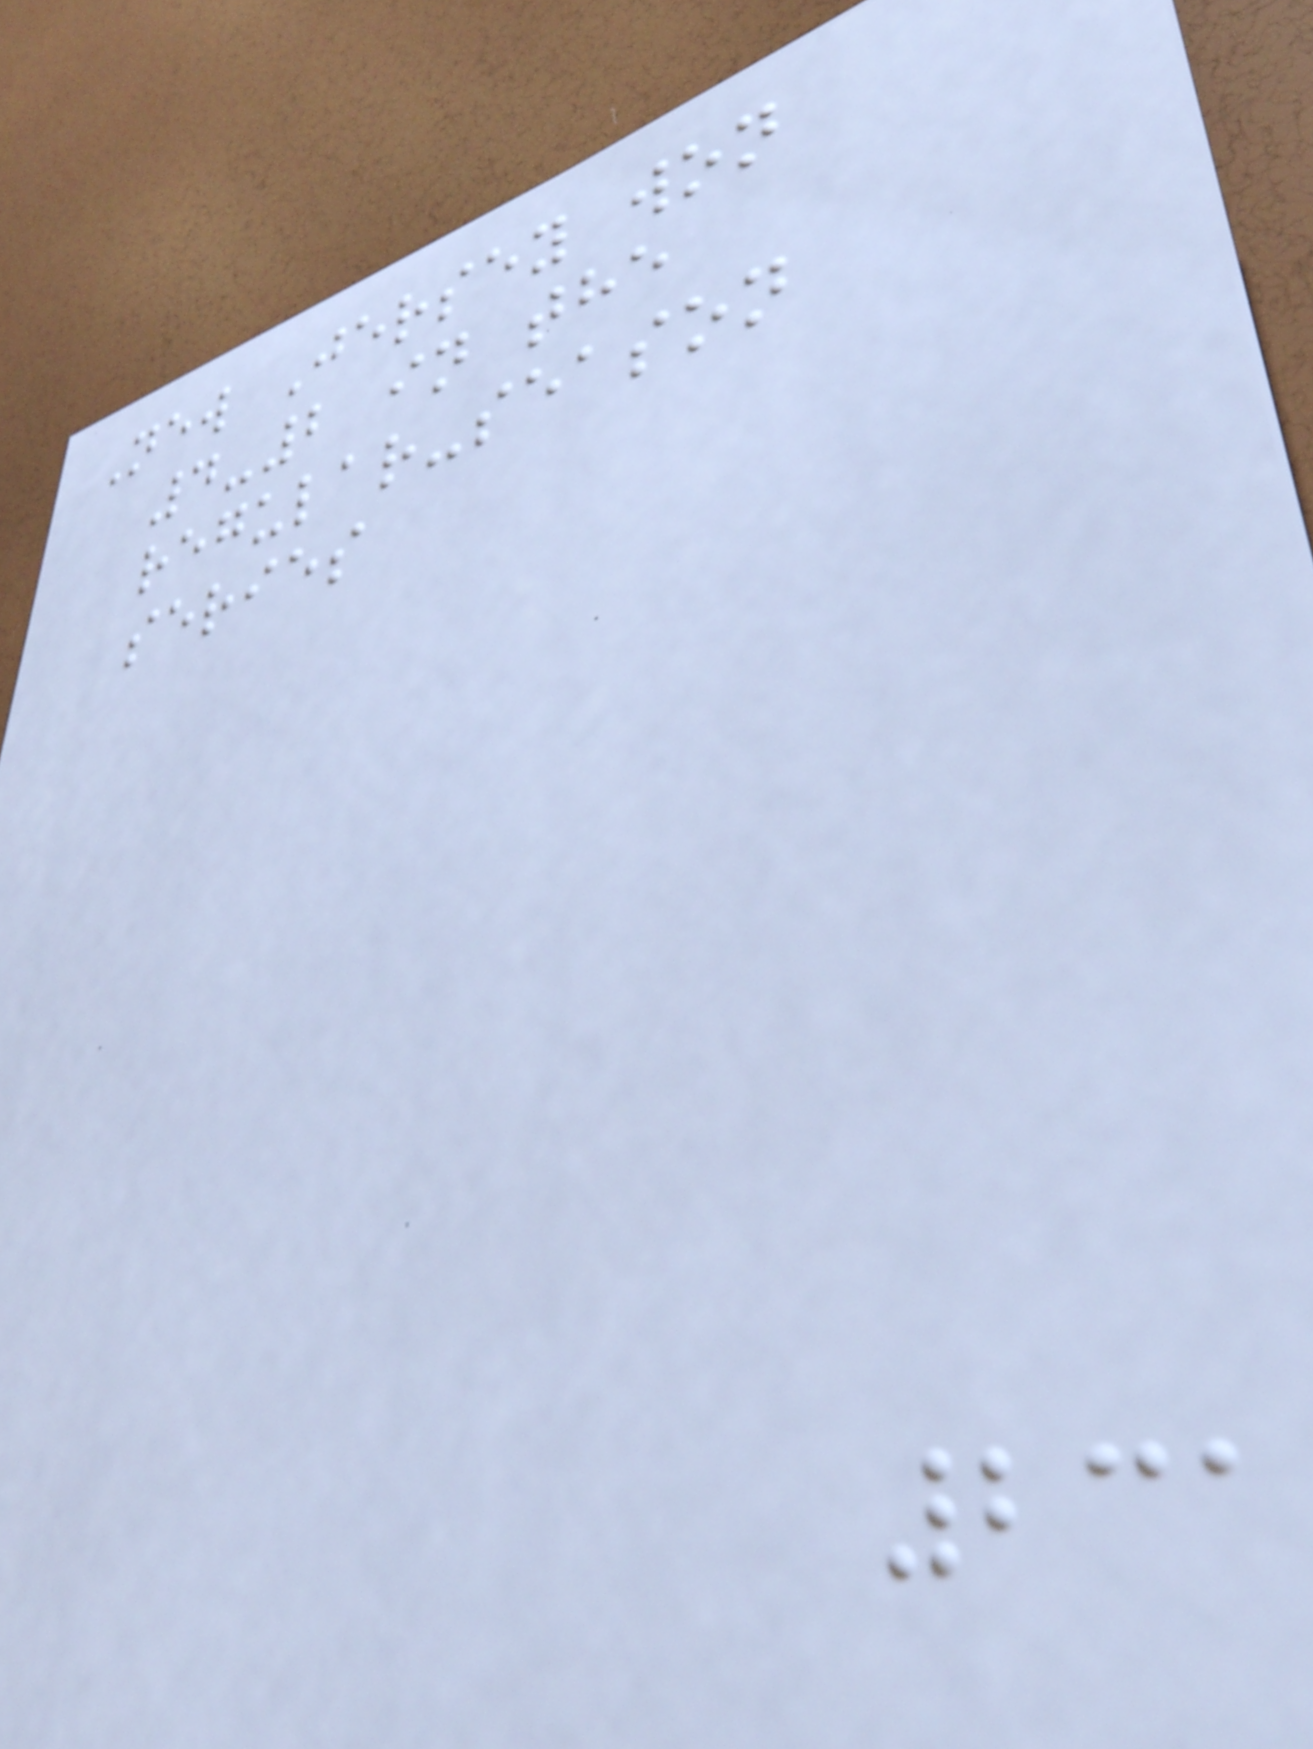New Jersey won
4-2 in the
regular-season
series
231
